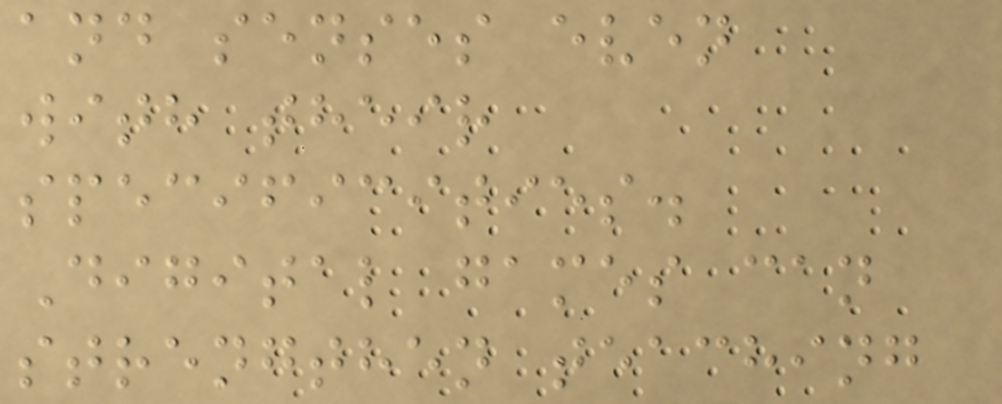and senses even
with their
specificities.
Digital games can
strengthen teaching
